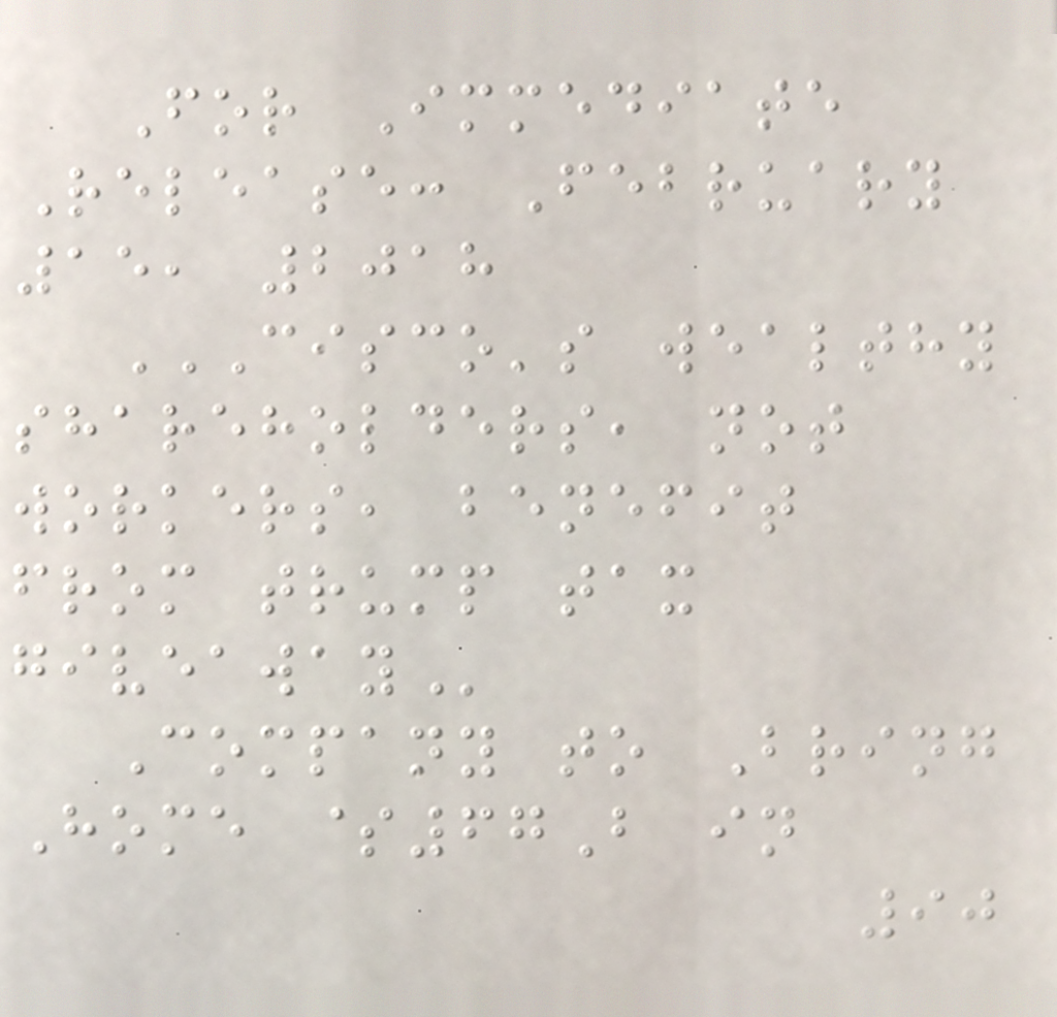For Immediate
Release: February
15, 2018
CISCO'S WEALTHY
SHAREHOLDERS, NOT
WORKERS, BENEFIT
FROM TRUMP TAX
GIVEAWAY
Company to Bring
Home $67B in
90
